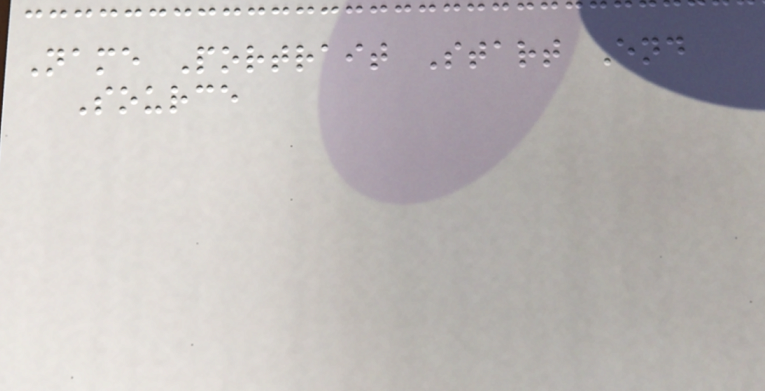Name Portrait Start End
Source
